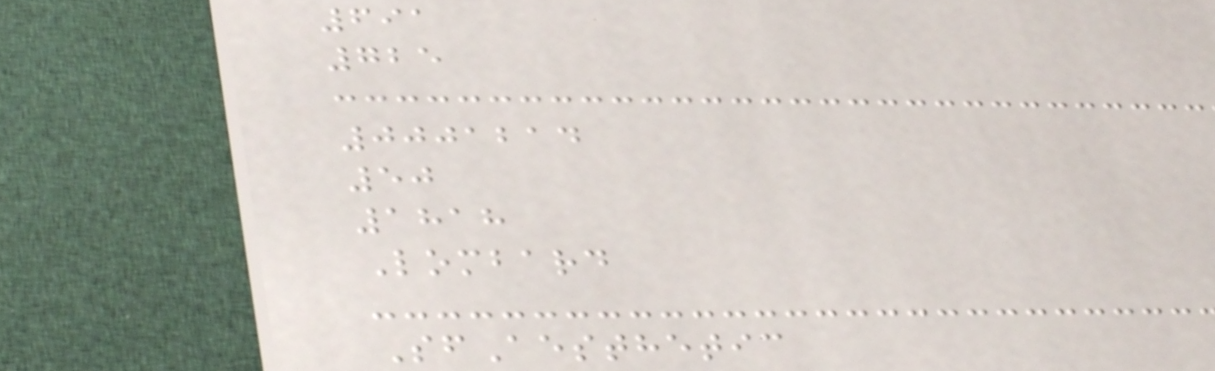691
725
0001214
50
1818
Lombard
SfAesthetic
